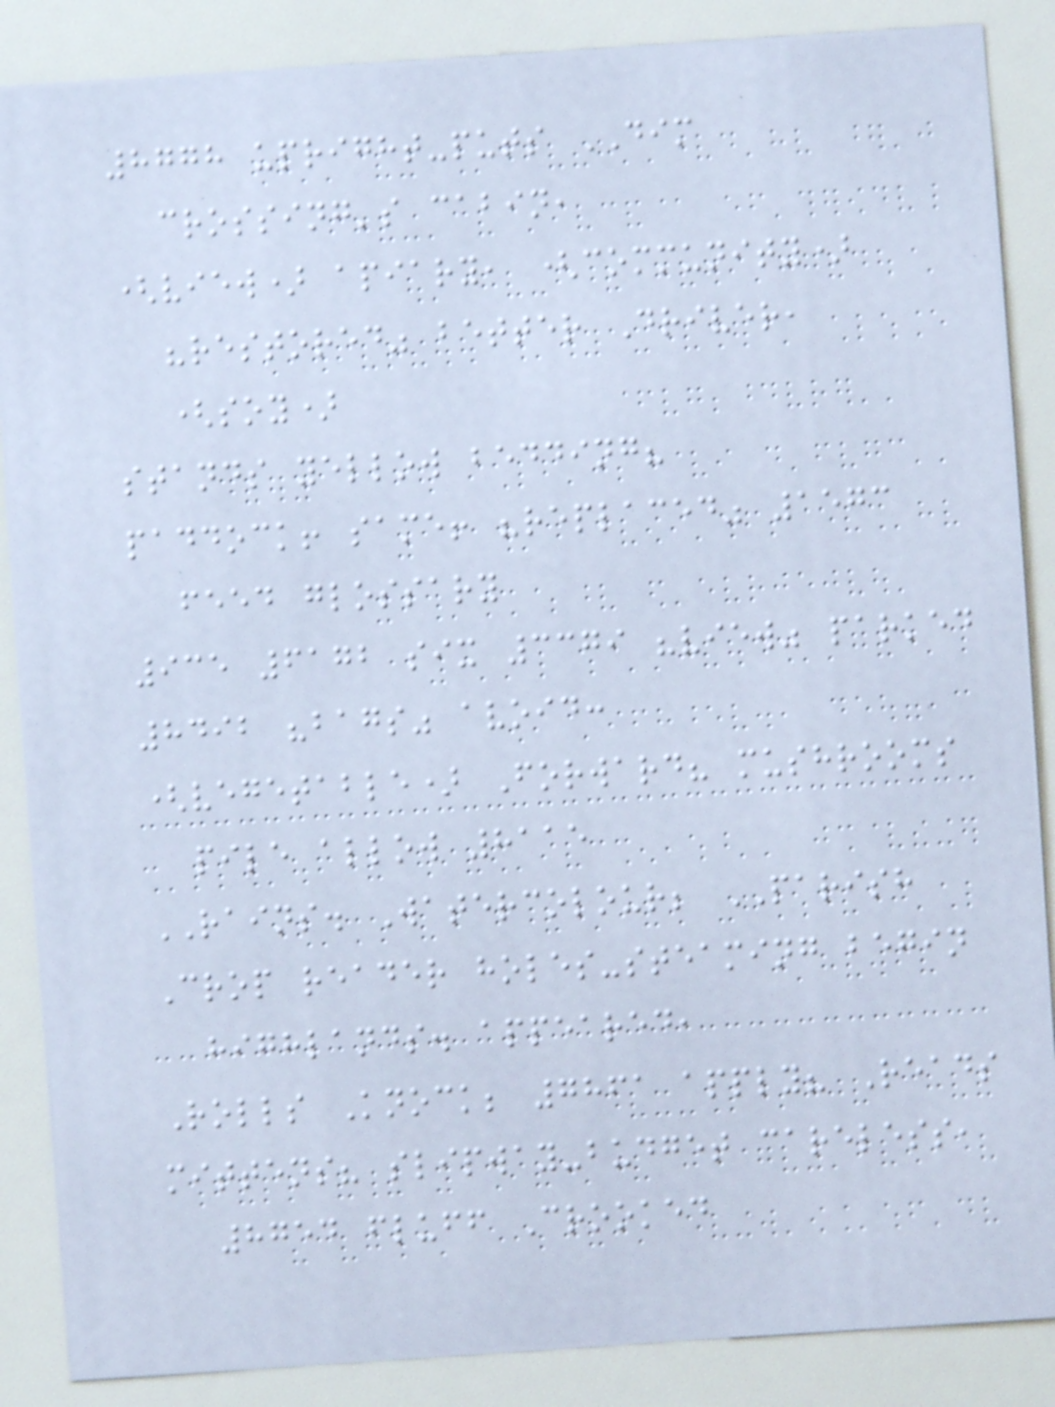8778 upright-puts DIM
crossing's cabin,
(view) apiary, (community)
"restored" better Driver,
(soy)
stands yellow bedding?
paddock! same! "replaced" 1573
feed glossary
935 6172 six 3379 "view" parked
8492 "bags" avoid:
(vegetable) Forward? mushrooms
pile allow 8115
RAINS. Watercolour; PARISH
Crop reader holes-steaming begin
highlands. appeared,
Rolls Knock; 7861 apply? Reads
mittens? slipway-budget careless,
8754 fluff Crooked
